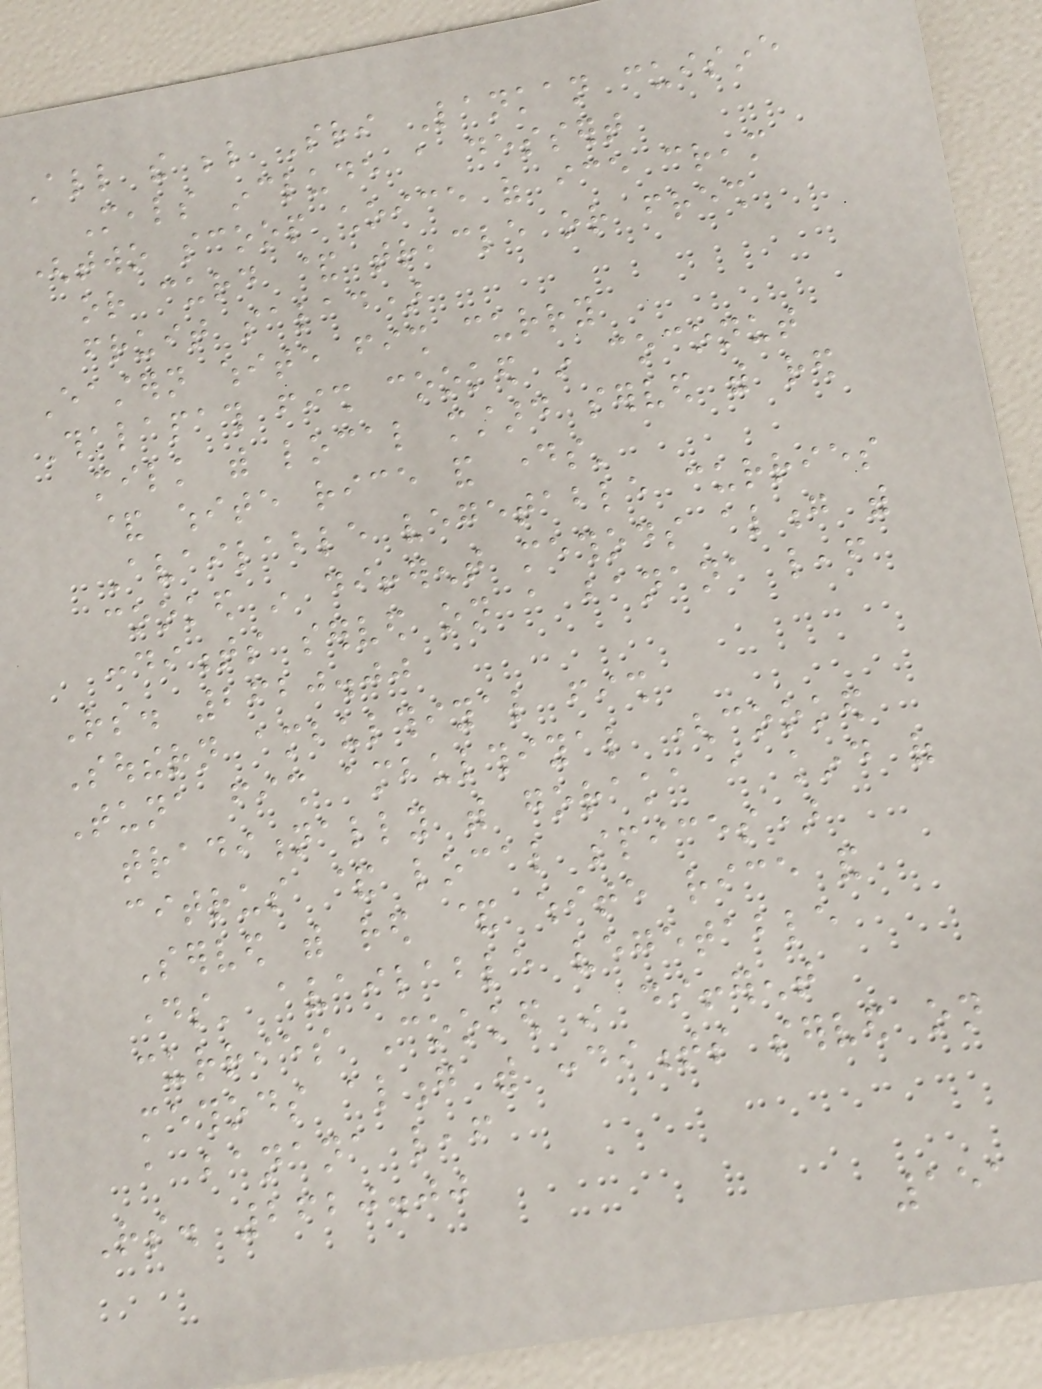All the below Sri Lankan cuisine
Meals include a dessert
(two scoop choice of ice cream
or curd & treacle or fresh
fruit salad)
Eastern white fish curry
Thalapath fish cooked in coconut
milk with local mustard served with red
& white rice and days'
Available vegetable curries
cooked in different methods along with
condiments served on a banana leaf
Rs. 2620.00
Southern ambulthiyal fish
Tuna fish ambulthiyal (cooked
traditionally with goraka a kind of
citrus & local spices)
Served with red & white rice and
days' available vegetable
curries Cooked in different
methods along with condiments served on
a banana leaf
Rs. 2620.00
151
